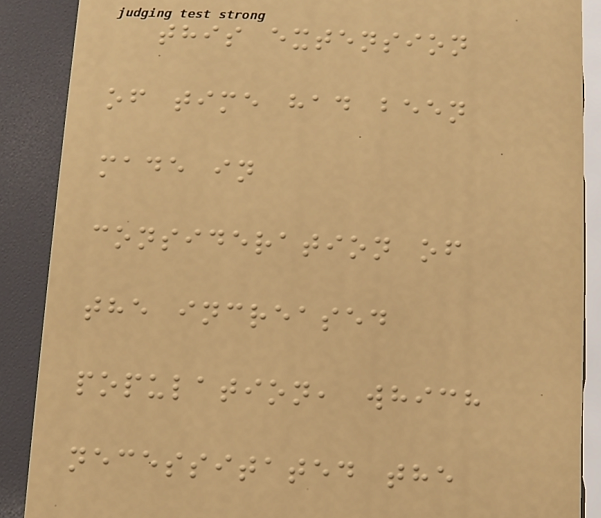this extension
of time had been
made in
consideration of
the increased
population, which
necessitated the
